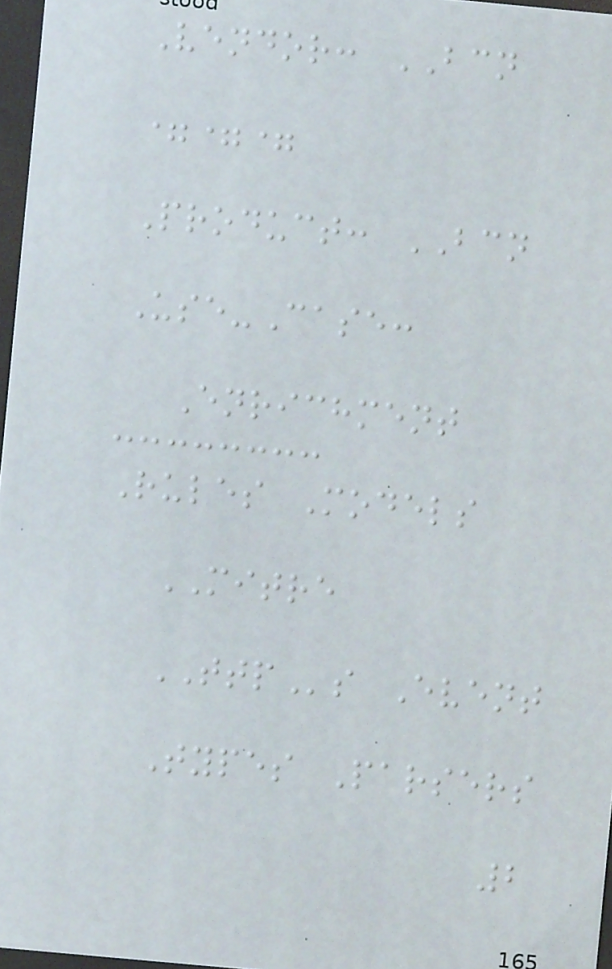Vendor: BCN
===
Product: BCN
Use-Case:
Enrichment
Rules Models
MITRE
TTPs Event
Types Parsers
2
